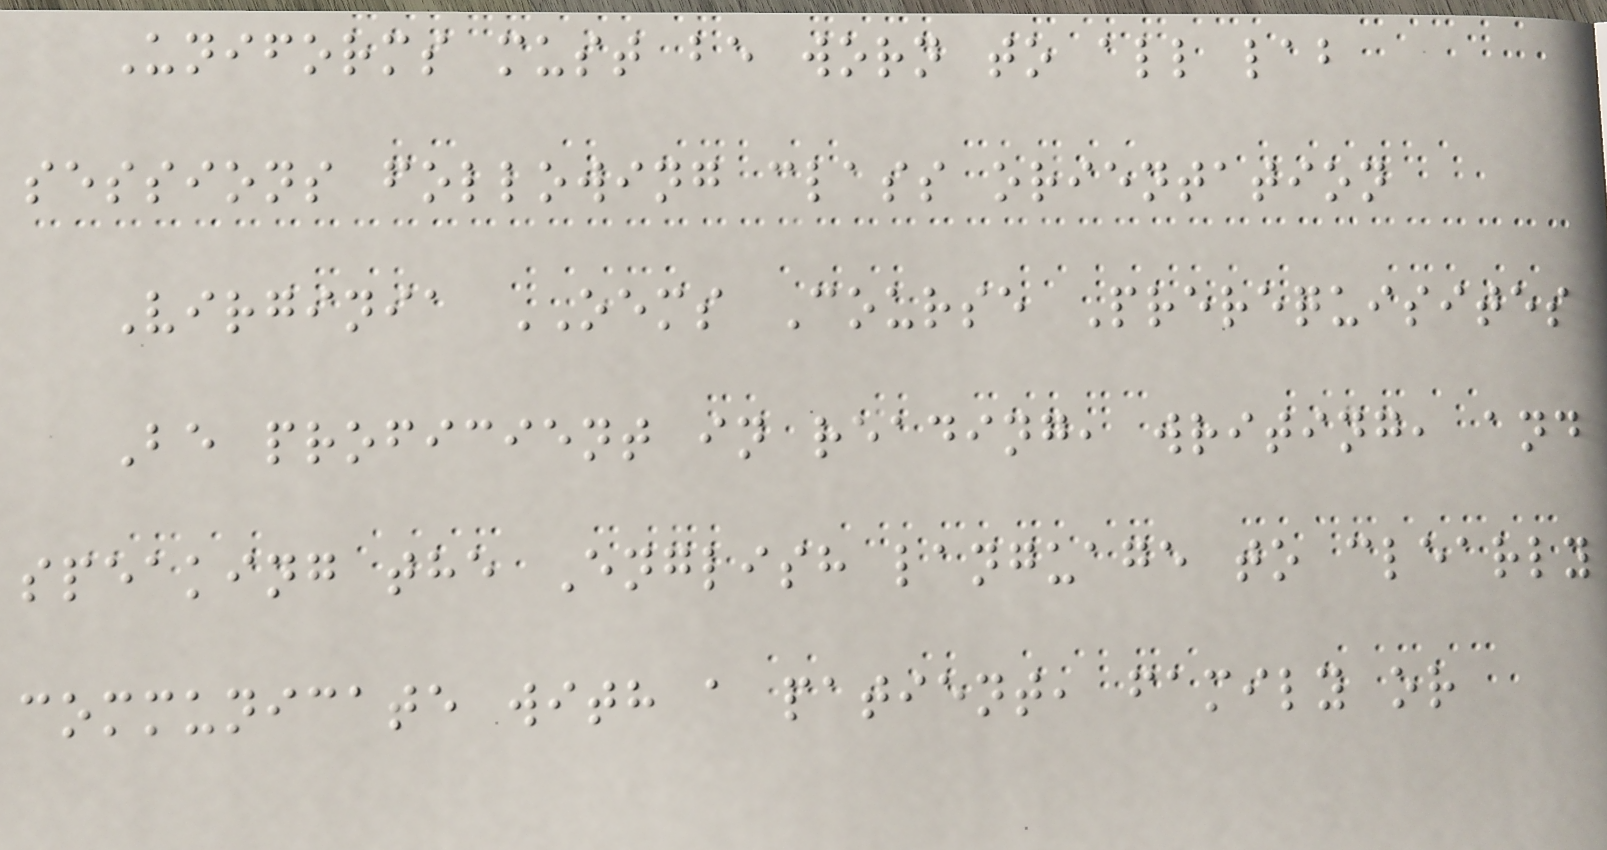Uniforms must be worn to all lab
sessions following class orientation
Virginia OEMS Course Prerequisites
Be proficient in reading, writing, and
speaking the English language to clearly
communicate with a patient, family or
